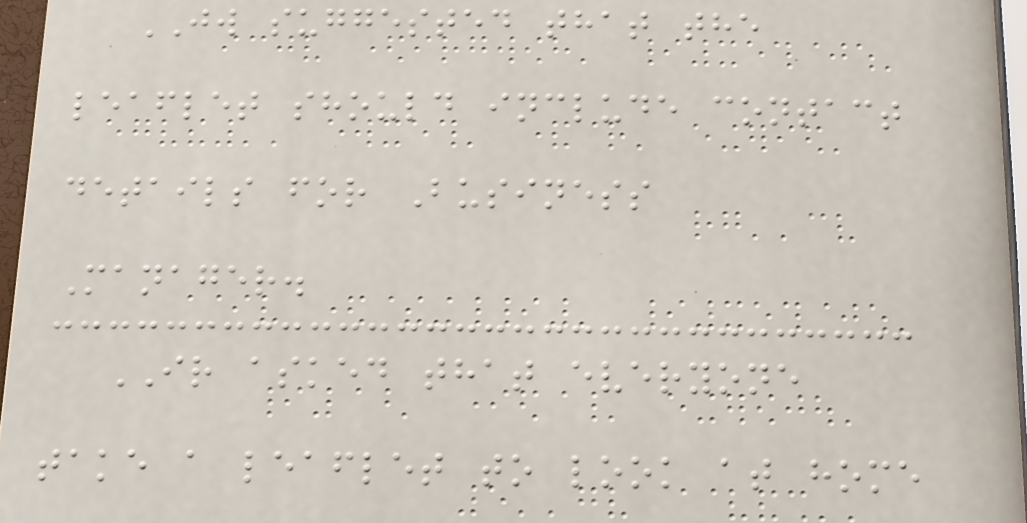JW suggested that the
leaflet should include contact
details for Business
Manager.
IR asked that everyone
take a leaflet to look at home
